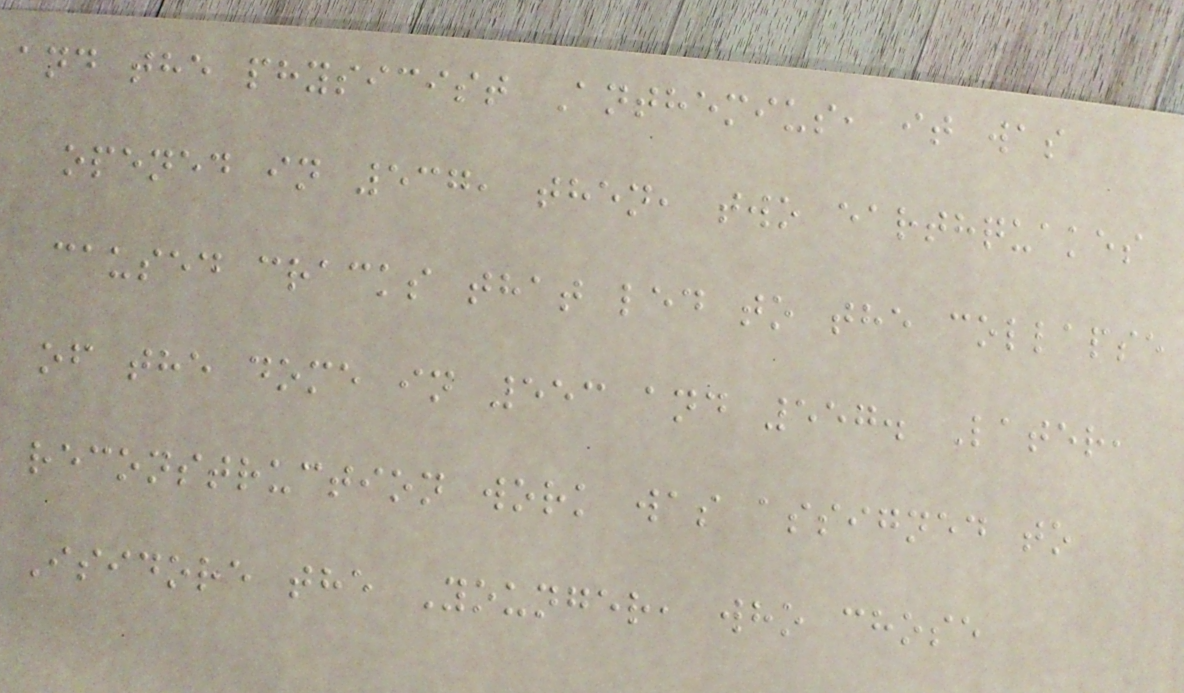and the physicist Anthemius, it was
opened in 537, then, two earthquakes
caused cracks that led to the collapse
of the dome in 553 and 557. Later,
reconstruction work was assigned to
Isidore the Younger, who chose
